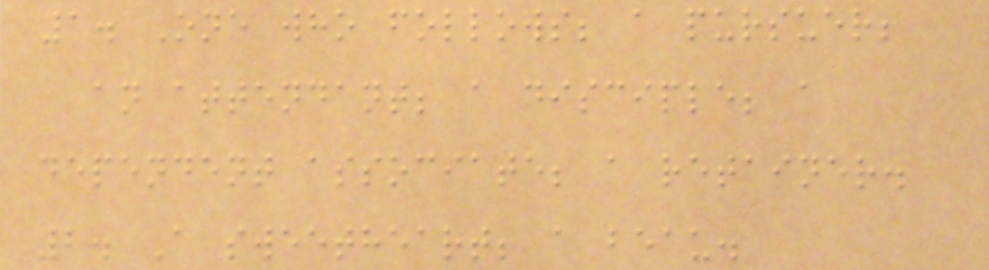1. One who follows; a pursuer;
an attendant; a disciple; a
dependent associate; a retainer.
2. A sweetheart; a beau.
